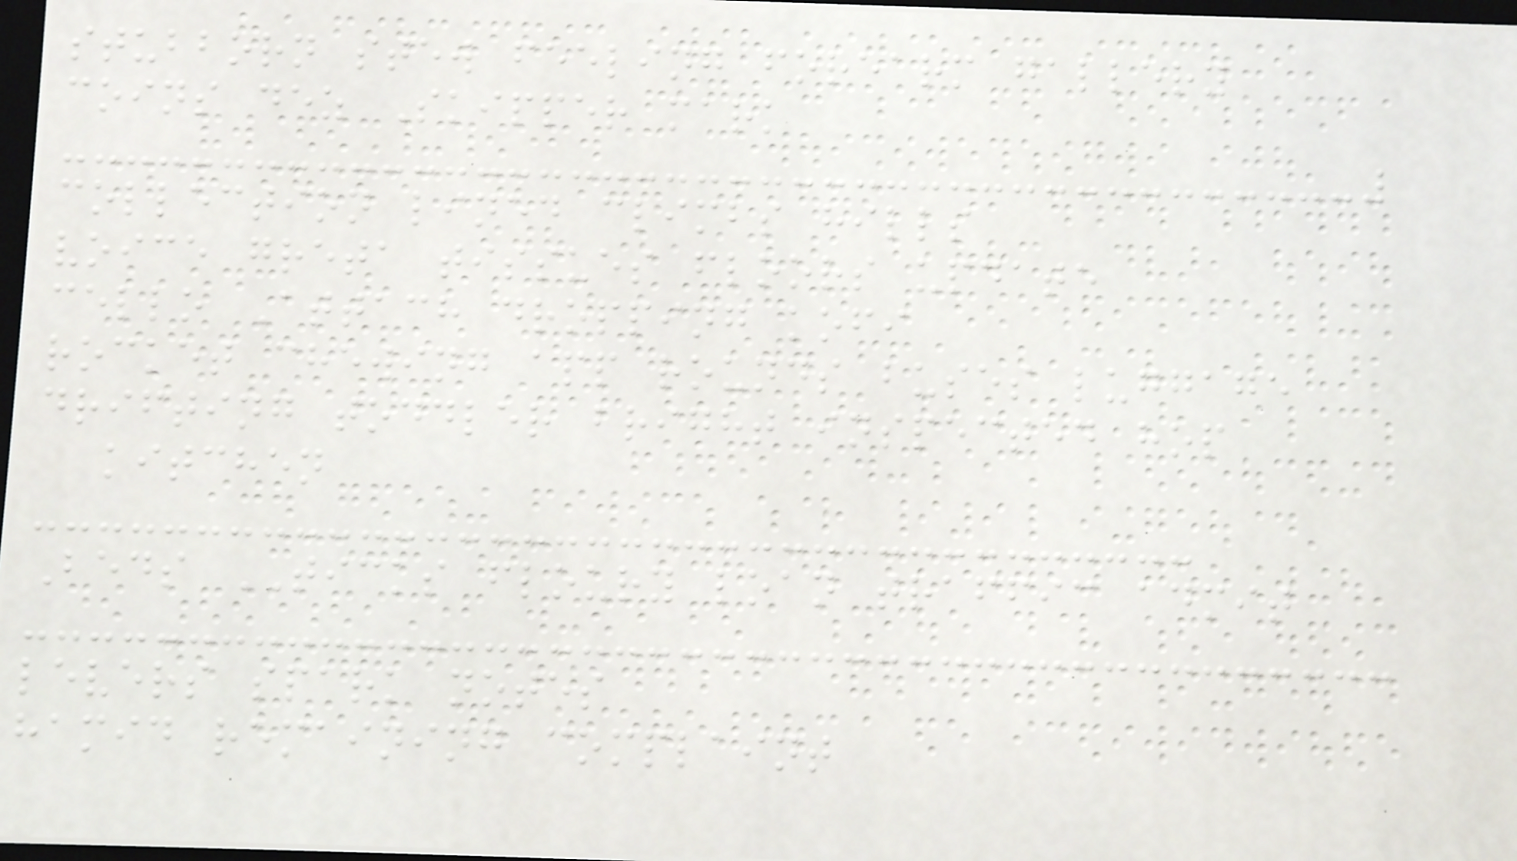stubborn stew feeling forearm gallery
coins dez Skipper mark
collection lined climbs hills
voice greta tissues floors update
cello Attach dropping kofi
rocket chewing app rounds buses luggage
drifting toddler bright inspected hop
kitchen
Beds TICKS floury loan traffic admit
levers spark notes
hamid remaining complaint
